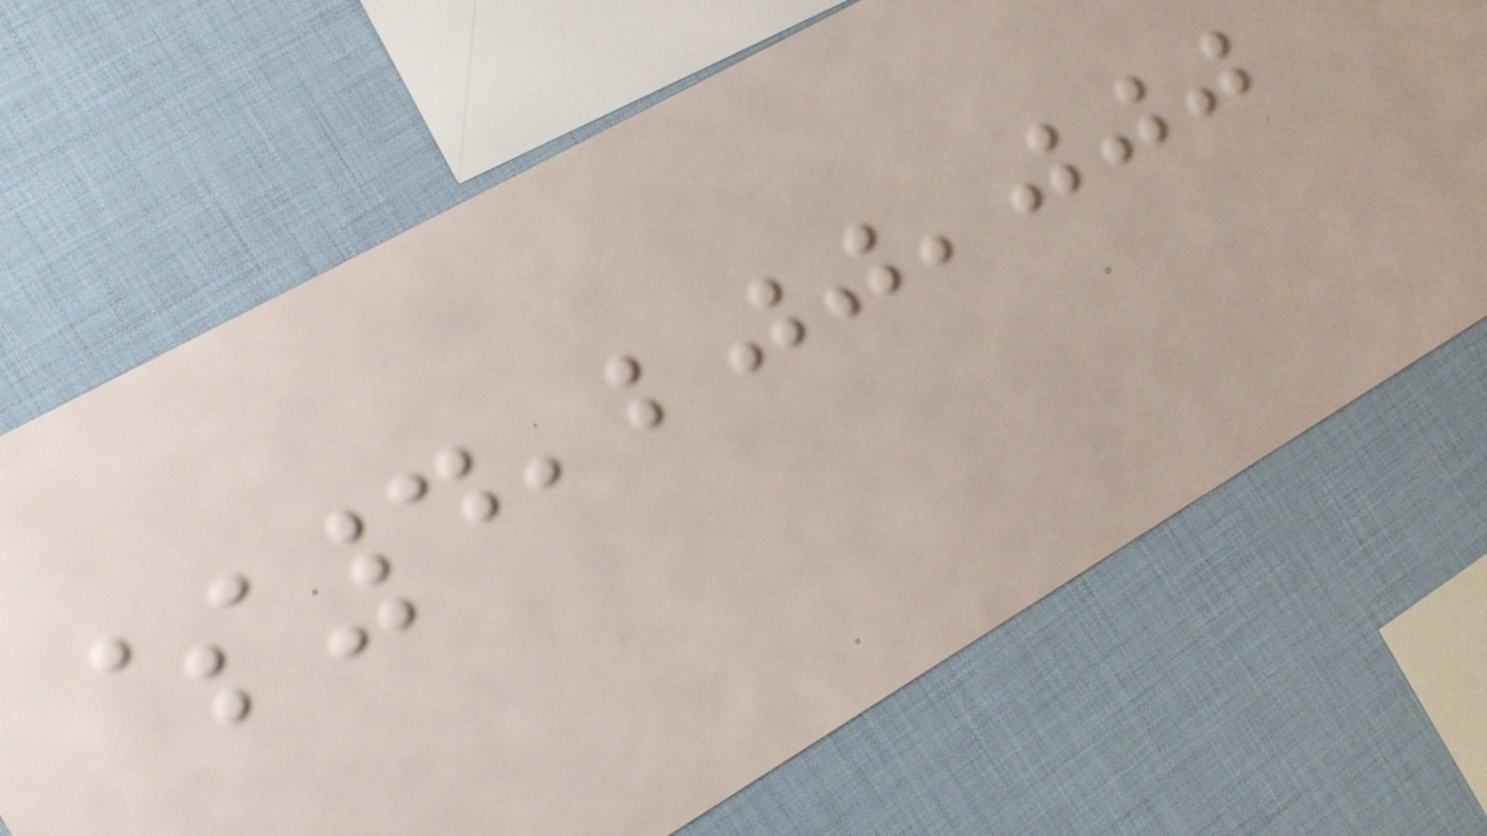$4,200,000
